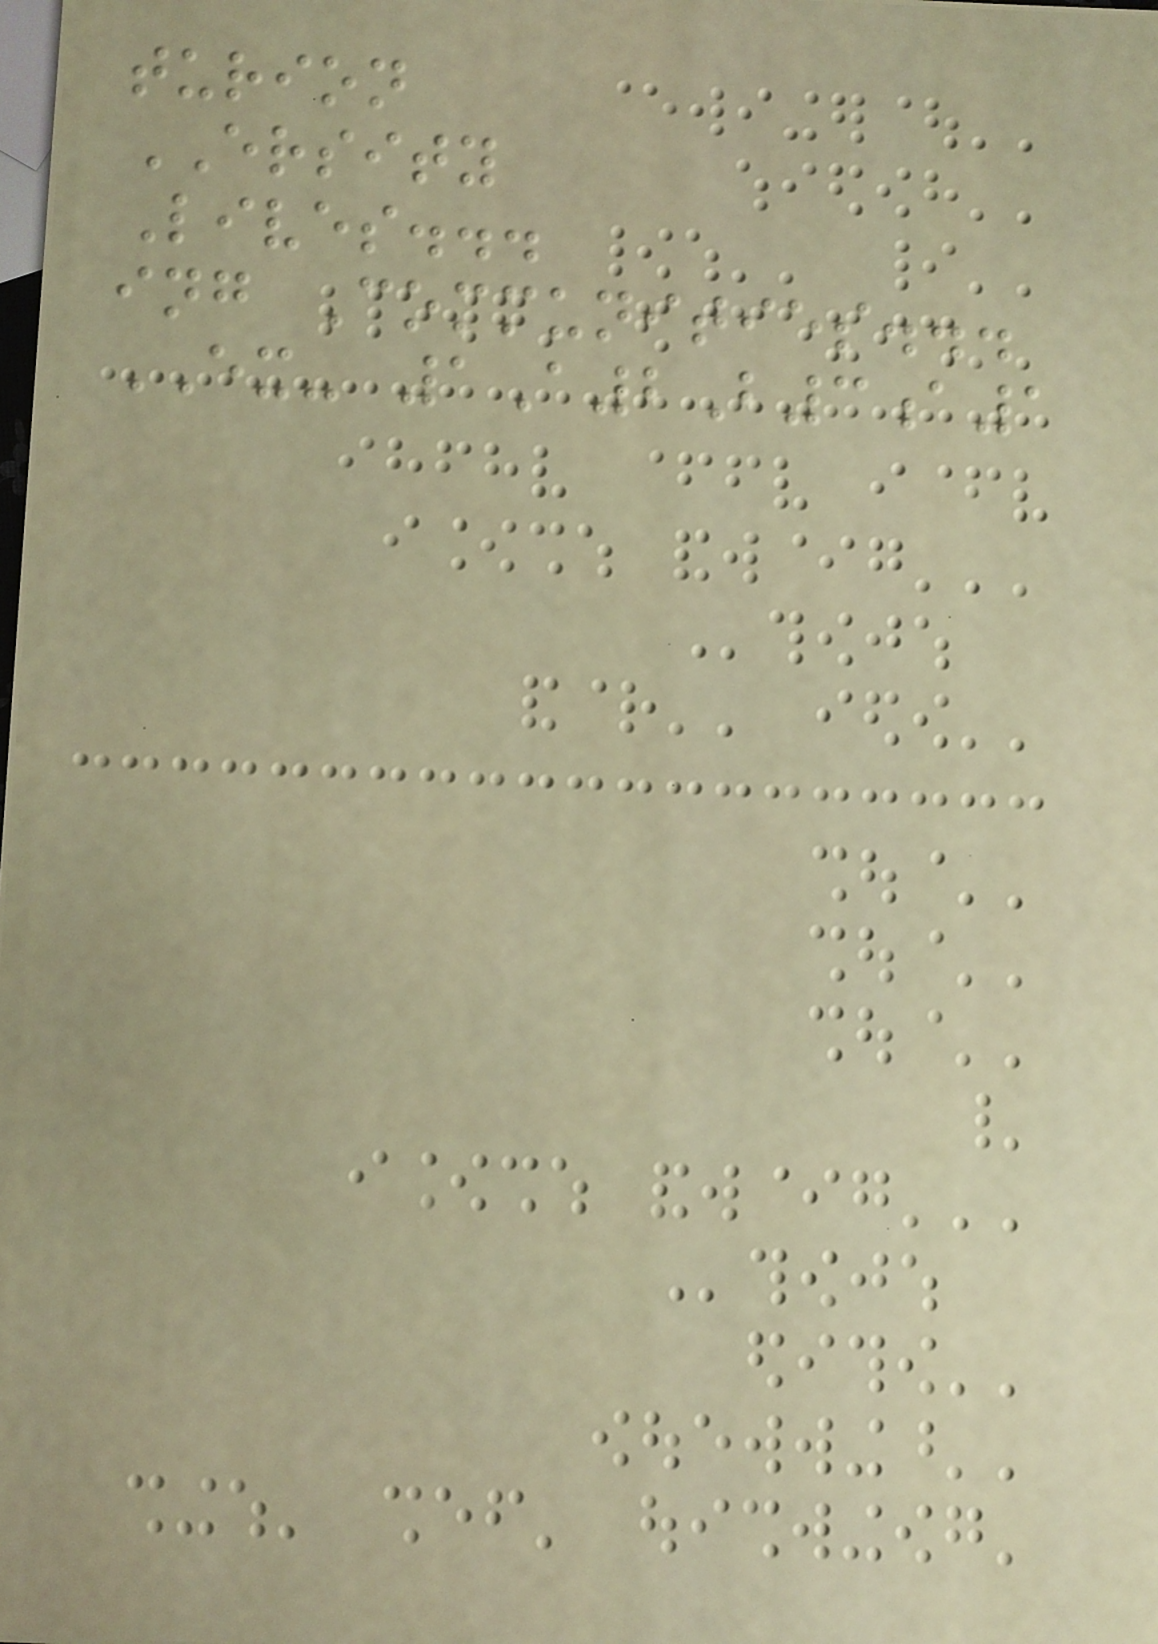turion
ERSITY
Lives...
ing Communities...
EX- 1A2B3a1
